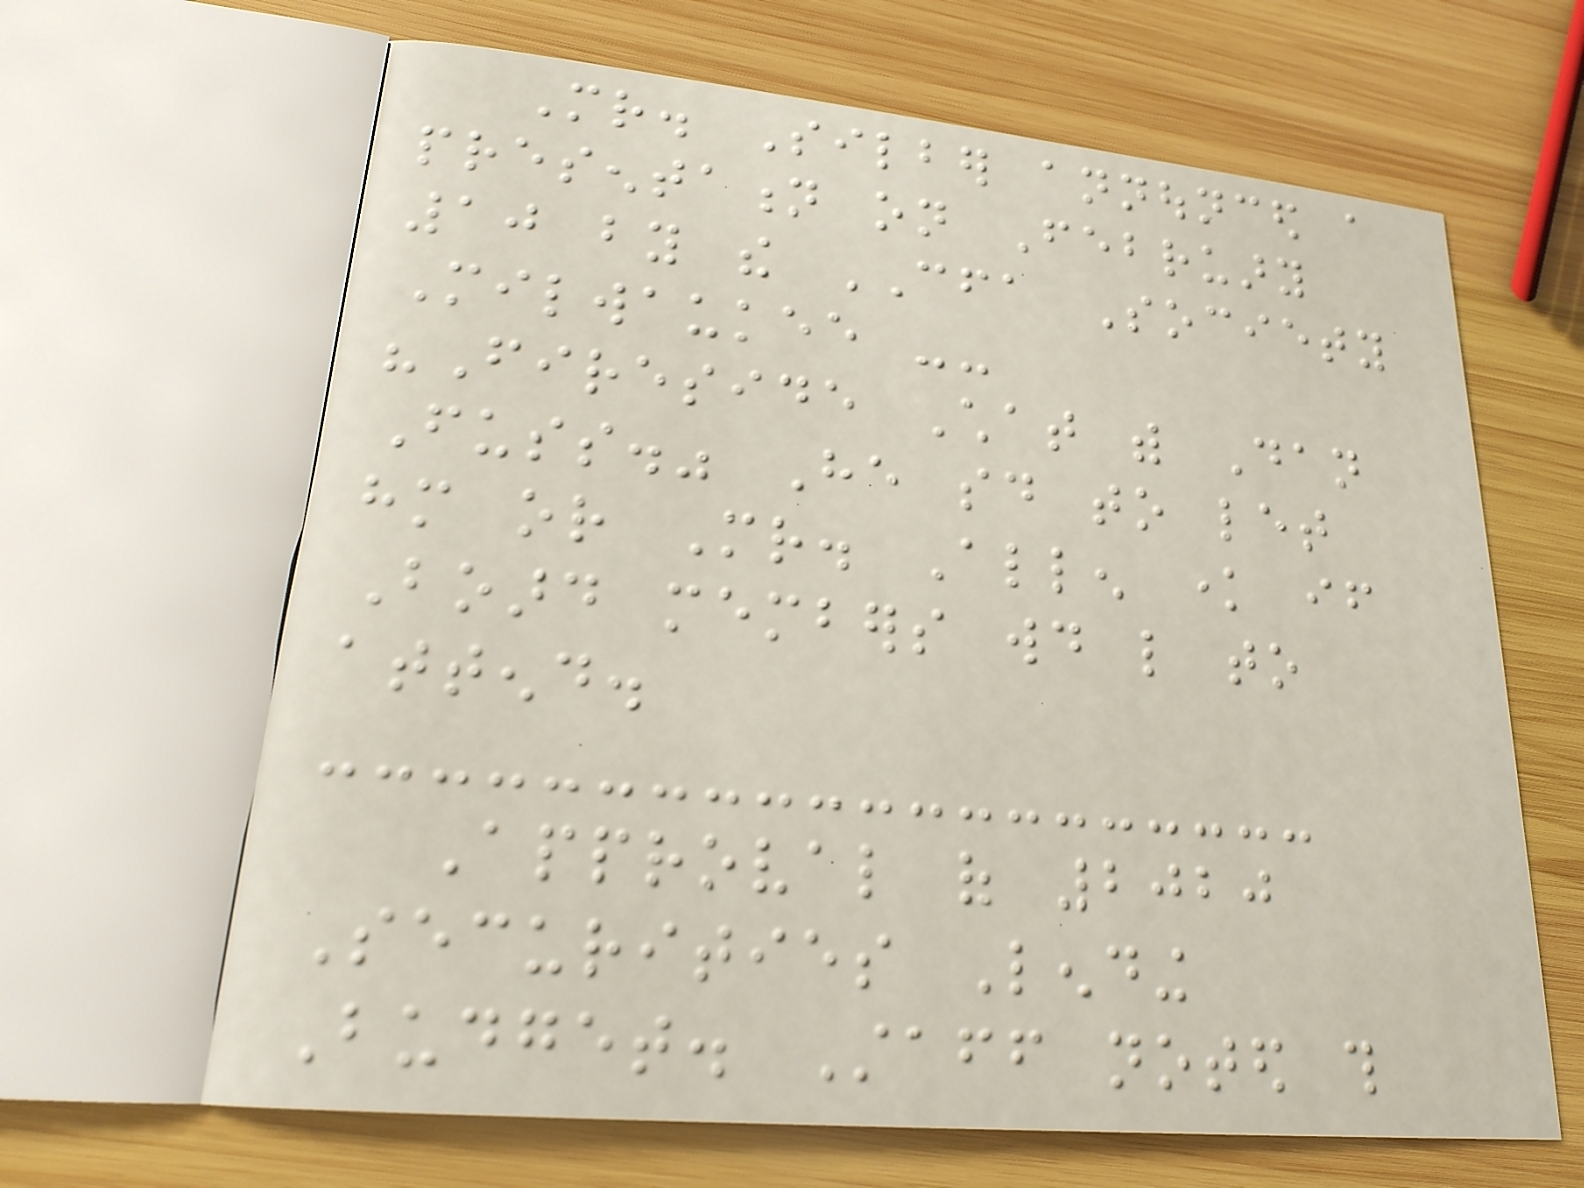Mr. Silber announced a
presentation on February
10 by the CFA Society
Milwaukee --
"Fireside Chat with Dan
Fuss." He said to let
him or Mr. Allen know if
Board members would like to
attend.
Approval of 2020
Securities Lending
Budget. Staff noted this
